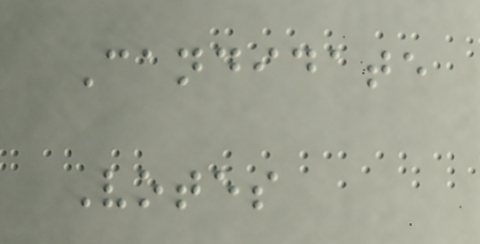Candidate
Votes
